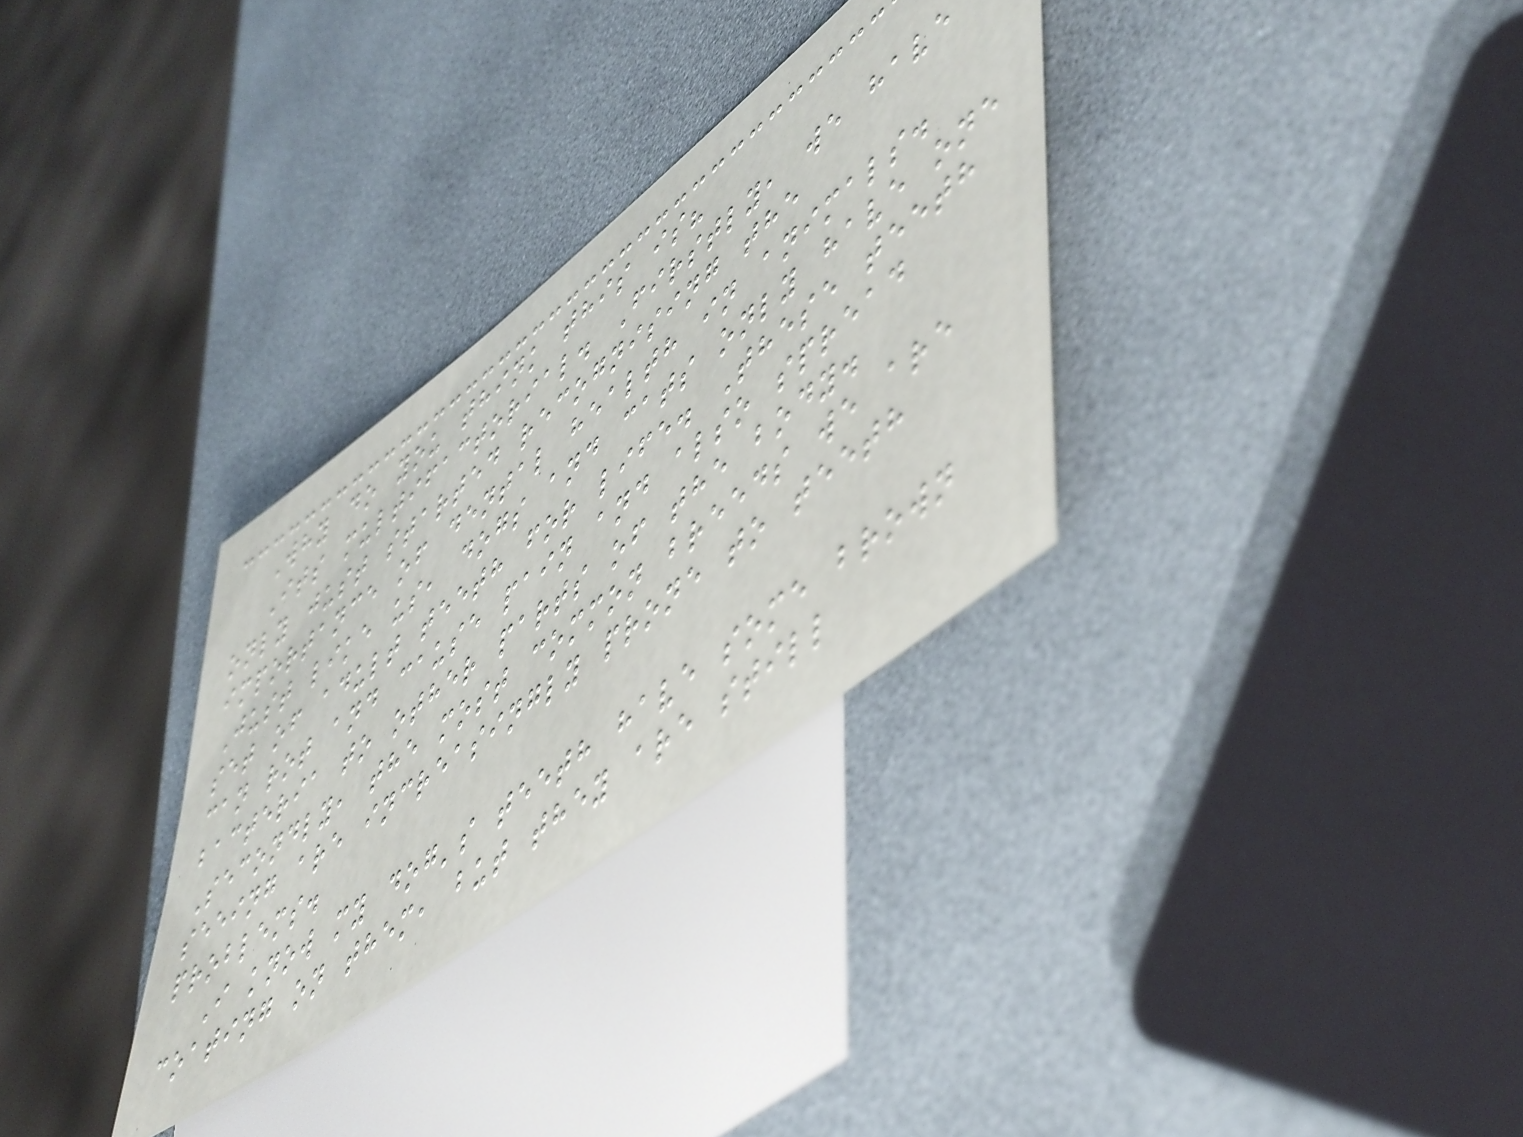Why do you think this is?
Its multifactorial. Firstly, we have
only just started recognising the
importance of dental health in animals.
Just like us, dogs and cats only have one
set of adult teeth for life. These teeth
can rot and cause pain and also spread
bacteria to other parts of the body.
Secondly, the most common breeds we are
seeing are increasingly prone to teeth
problems.
I know my dog's teeth have some brown
coating on them, but they are still
